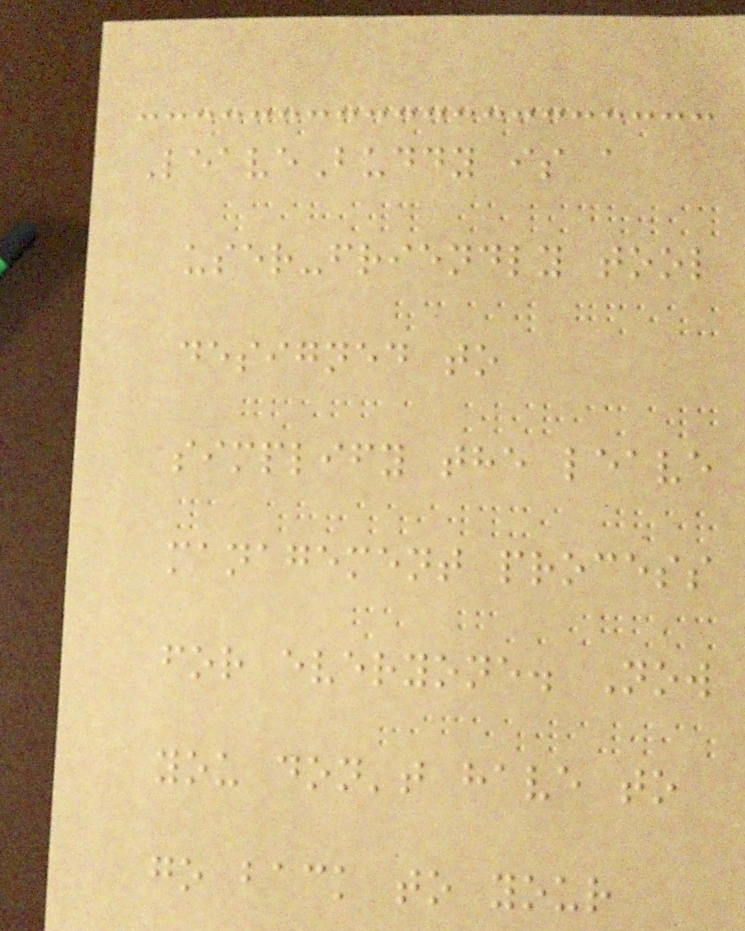LeaveBuddy is a
user-friendly tool
designed to
simplify the leave
management process
for everyone. Now
you don't have to
go back to your
